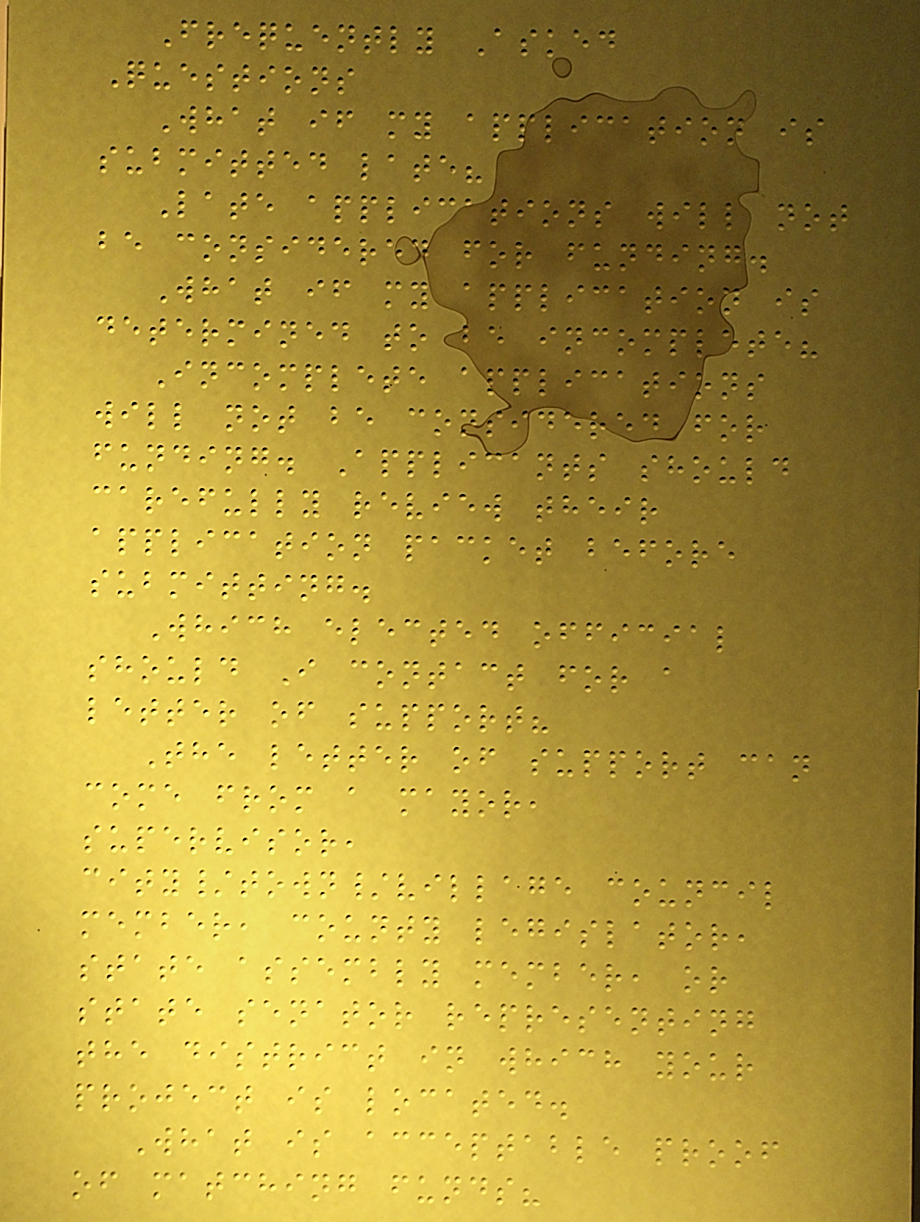Frequently Asked
Questions
What if my application is
submitted late?
Late applications will not
be considered for funding.
What if my application is
determined to be incomplete?
Incomplete applications
will not be considered for
funding. Applicants should
carefully review their
application packet before
submitting.
Which elected official
should I contact for a
letter of support?
The letter of support can
come from a mayor,
supervisor,
city/town/village council
member, county legislator,
state assembly member, or
state senator representing
the district in which your
project is located.
What is acceptable proof
of matching funds?
